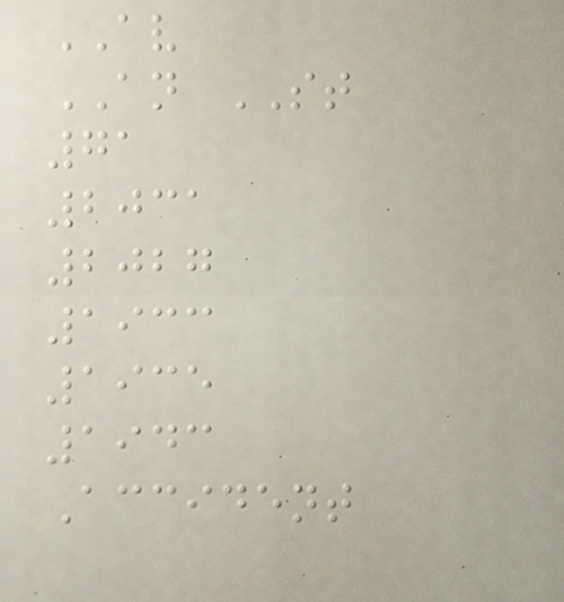AV
AN ST
71
2031
2027
1933
1935
1943
Accident
